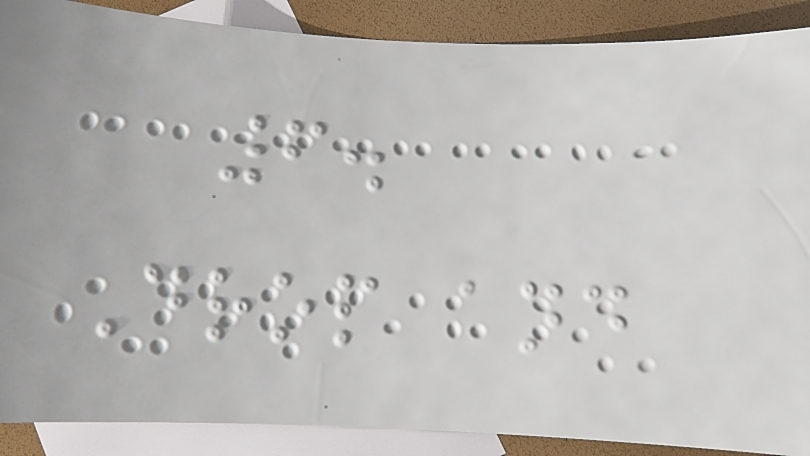6.
Drop and
